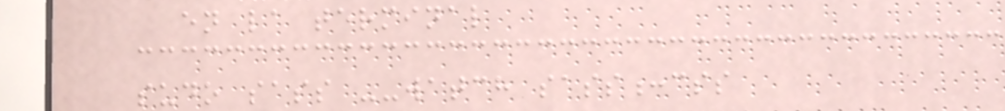en la terminal
sudo sass --watch sass:css
